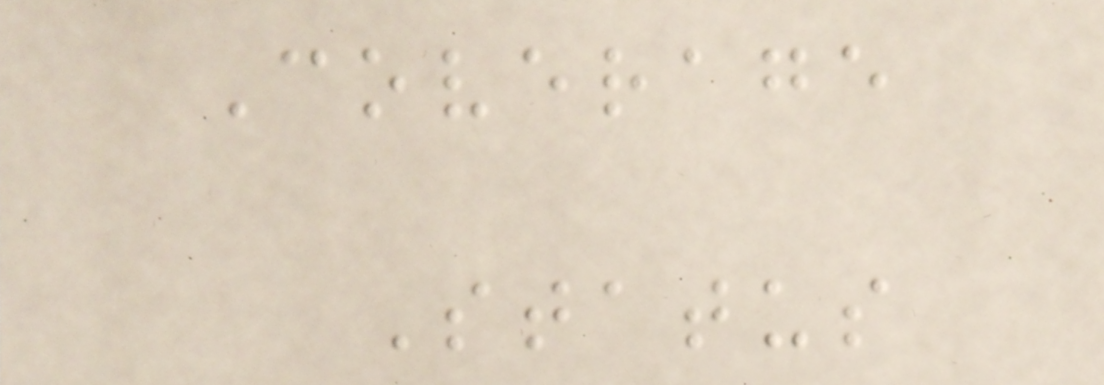Coverage
Status
